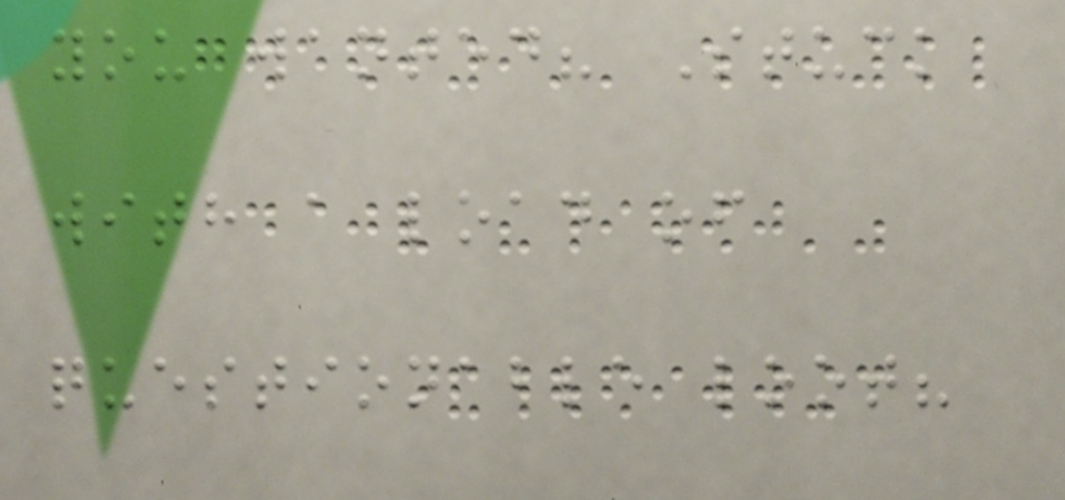you wanted? Stuck
with a load of
questionable loot?
